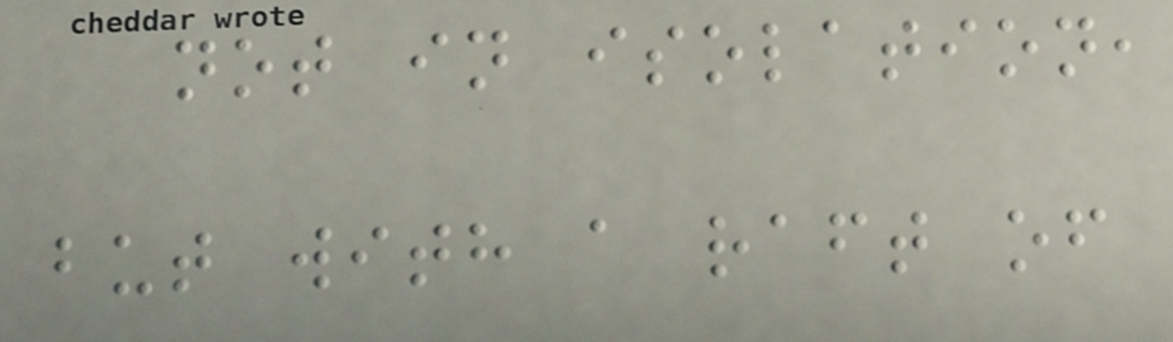not in isolation,
but with a raft of
